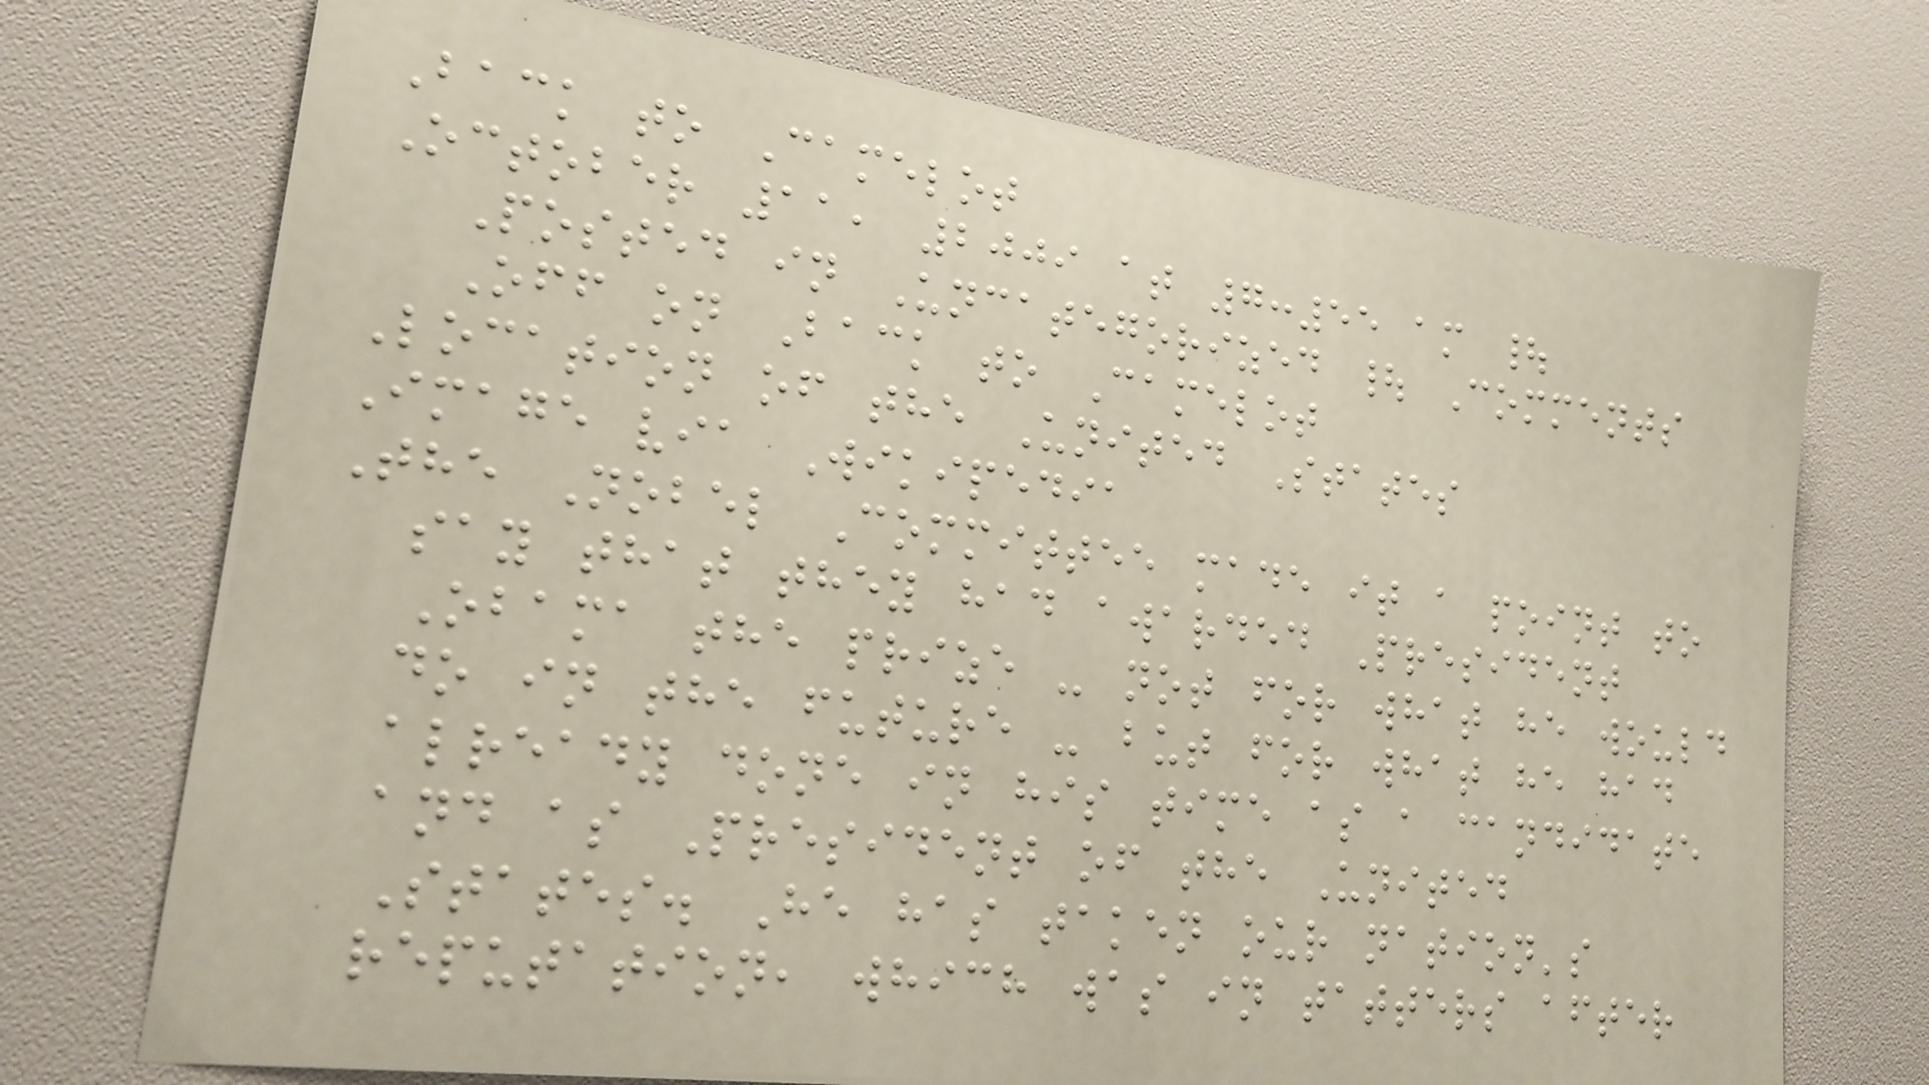Back to Camelot
October 11, 2009 at 7:55 am |
Posted in Uncategorized | Comments
Off on Back to Camelot
Location of the United States
Image via Wikipedia
The Nobel Committee made it a point to
say that they had awarded President
Obama the prize - not for what he would
do in the future - but for what he had
already done in his time as a candidate
and as President of the United
States. He has taken our nation's
reputation, which was in tatters after
